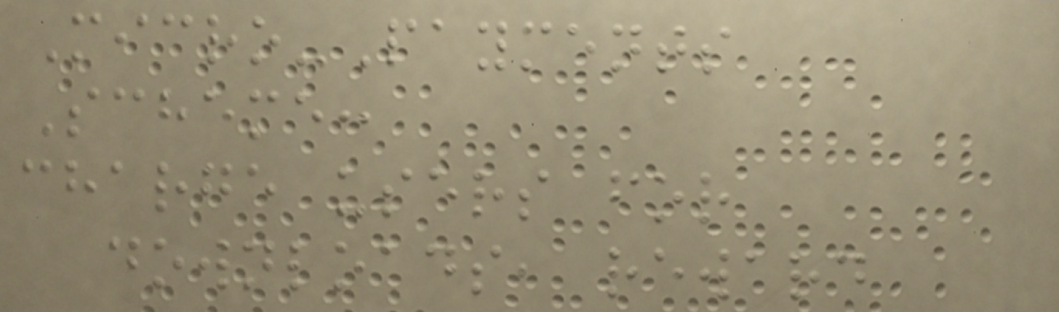Micro-Payments
Scheme:
charge users for
downloads, reward
